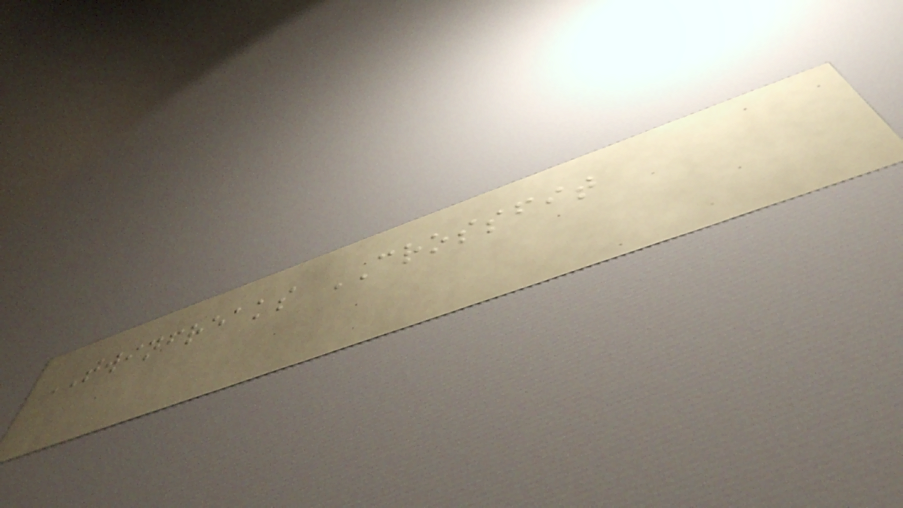TWINFREAKS CROSSFIT
